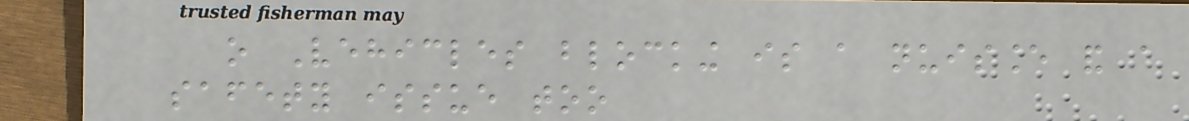o Vehicles blocking is a nuisance and a
safety issue too
